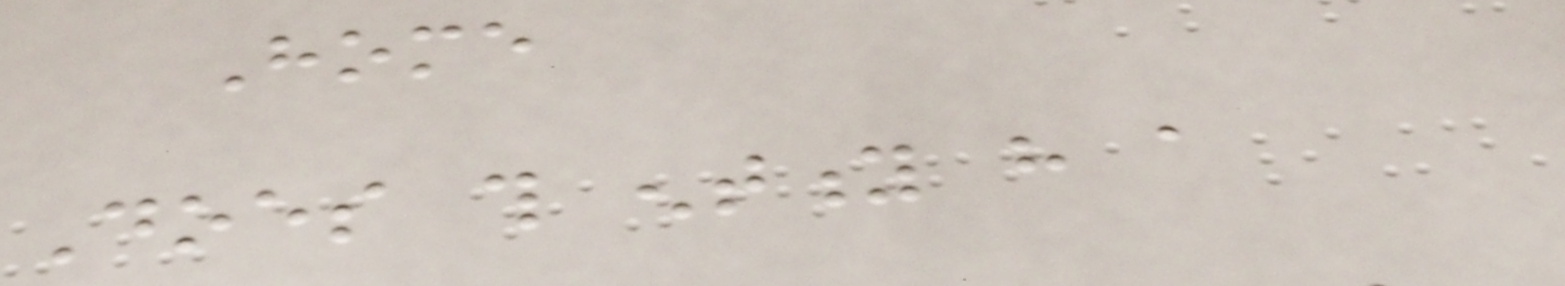Home
Does this entity have a
